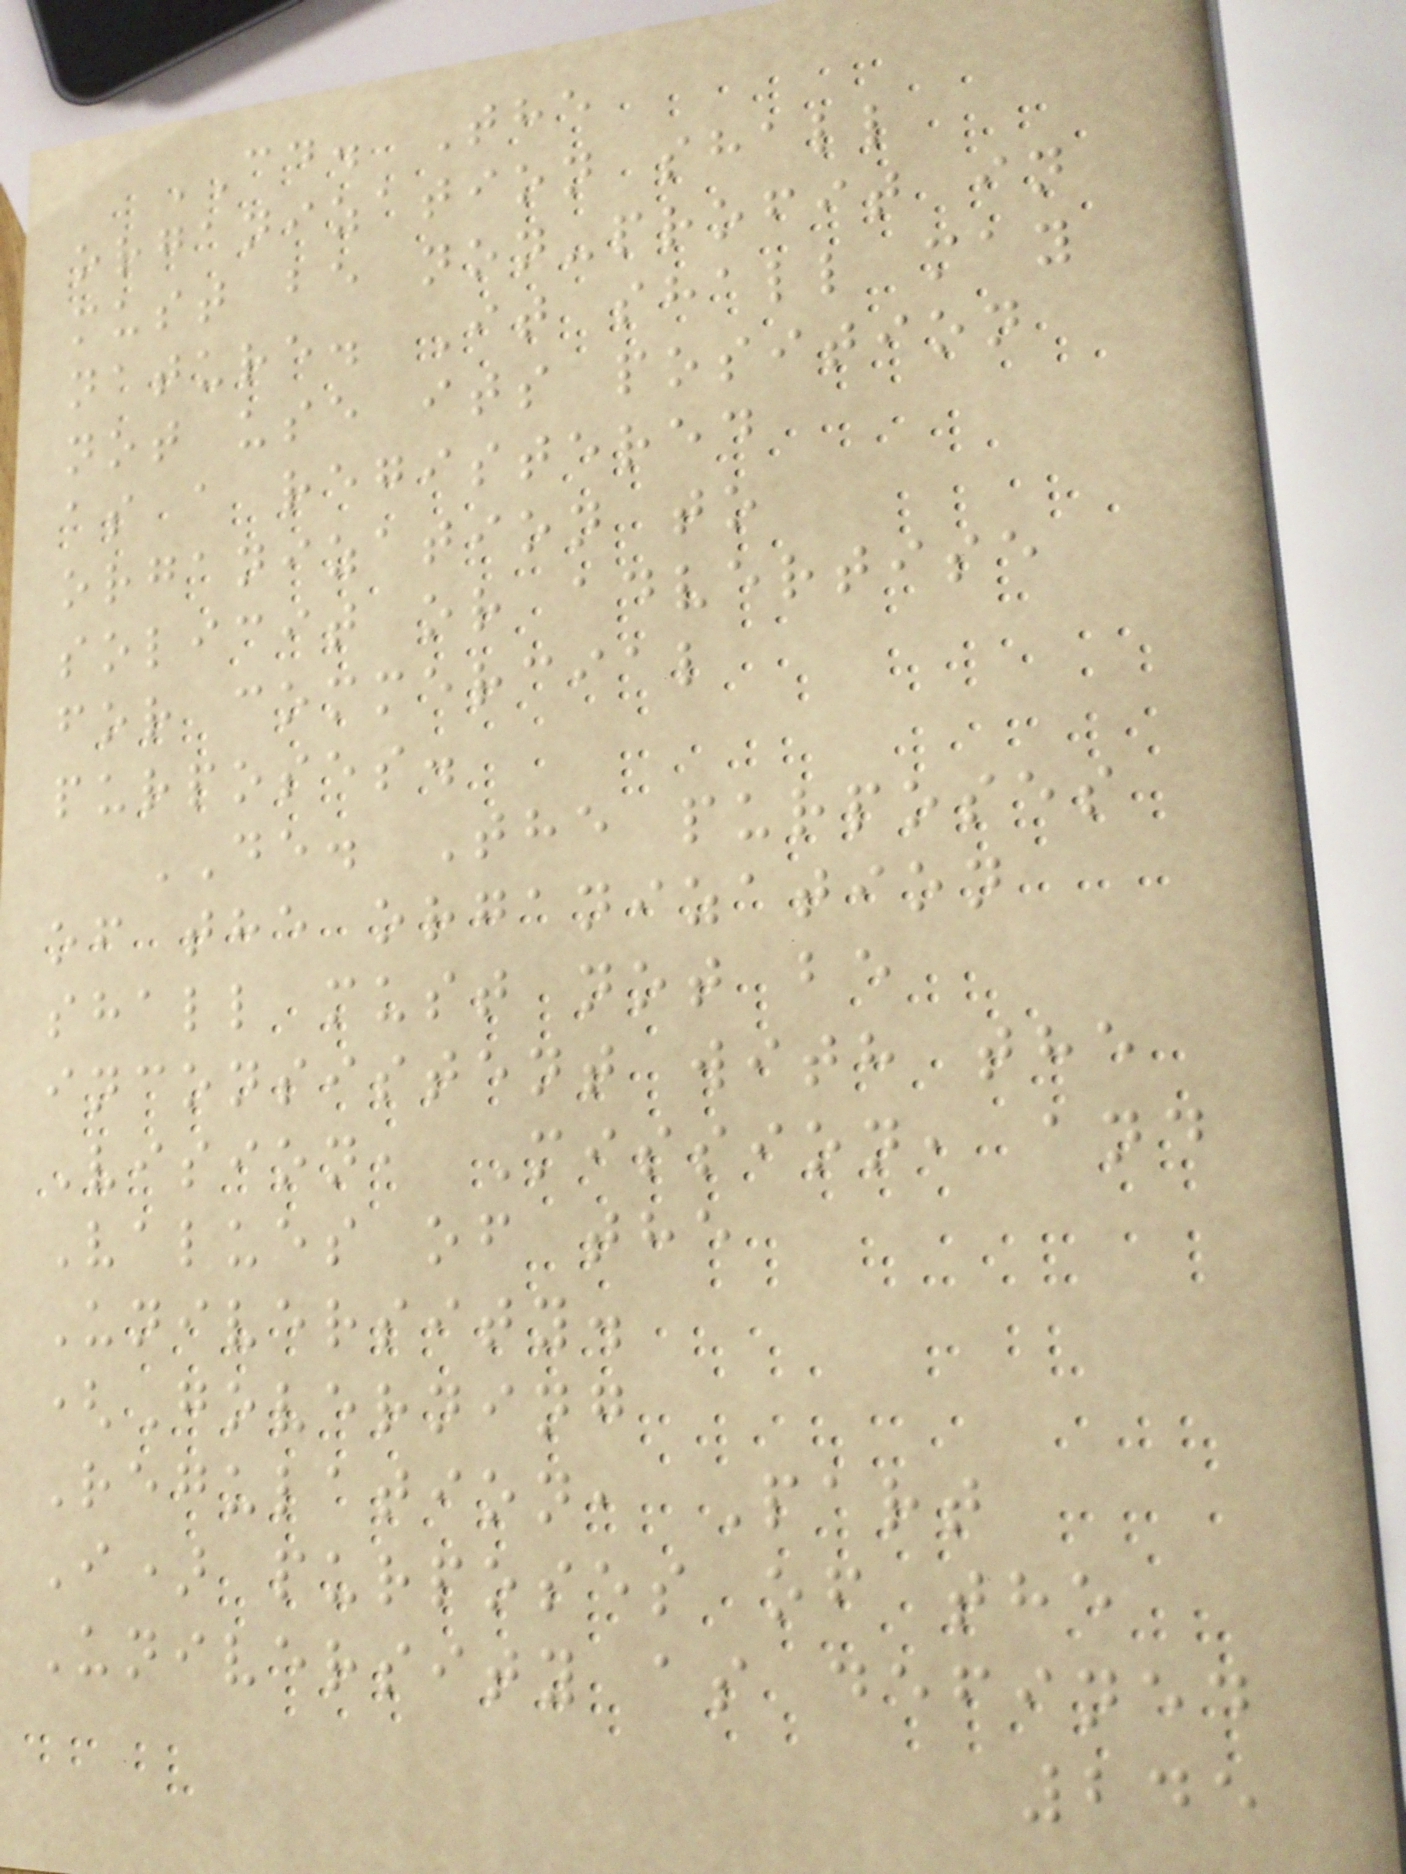CD. The
organization shall
must be non-profit in
nature. It shall may
not use its position
as a registered
organization to
solicit or advertise
for commercial
purposes.
DE. The purposes
of the organization
shall must not be
inconsistent with the
Vision, Mission, and
Values of the
University.
(Governing
Regulation, Part
I) purposes of the
University as defined
245
